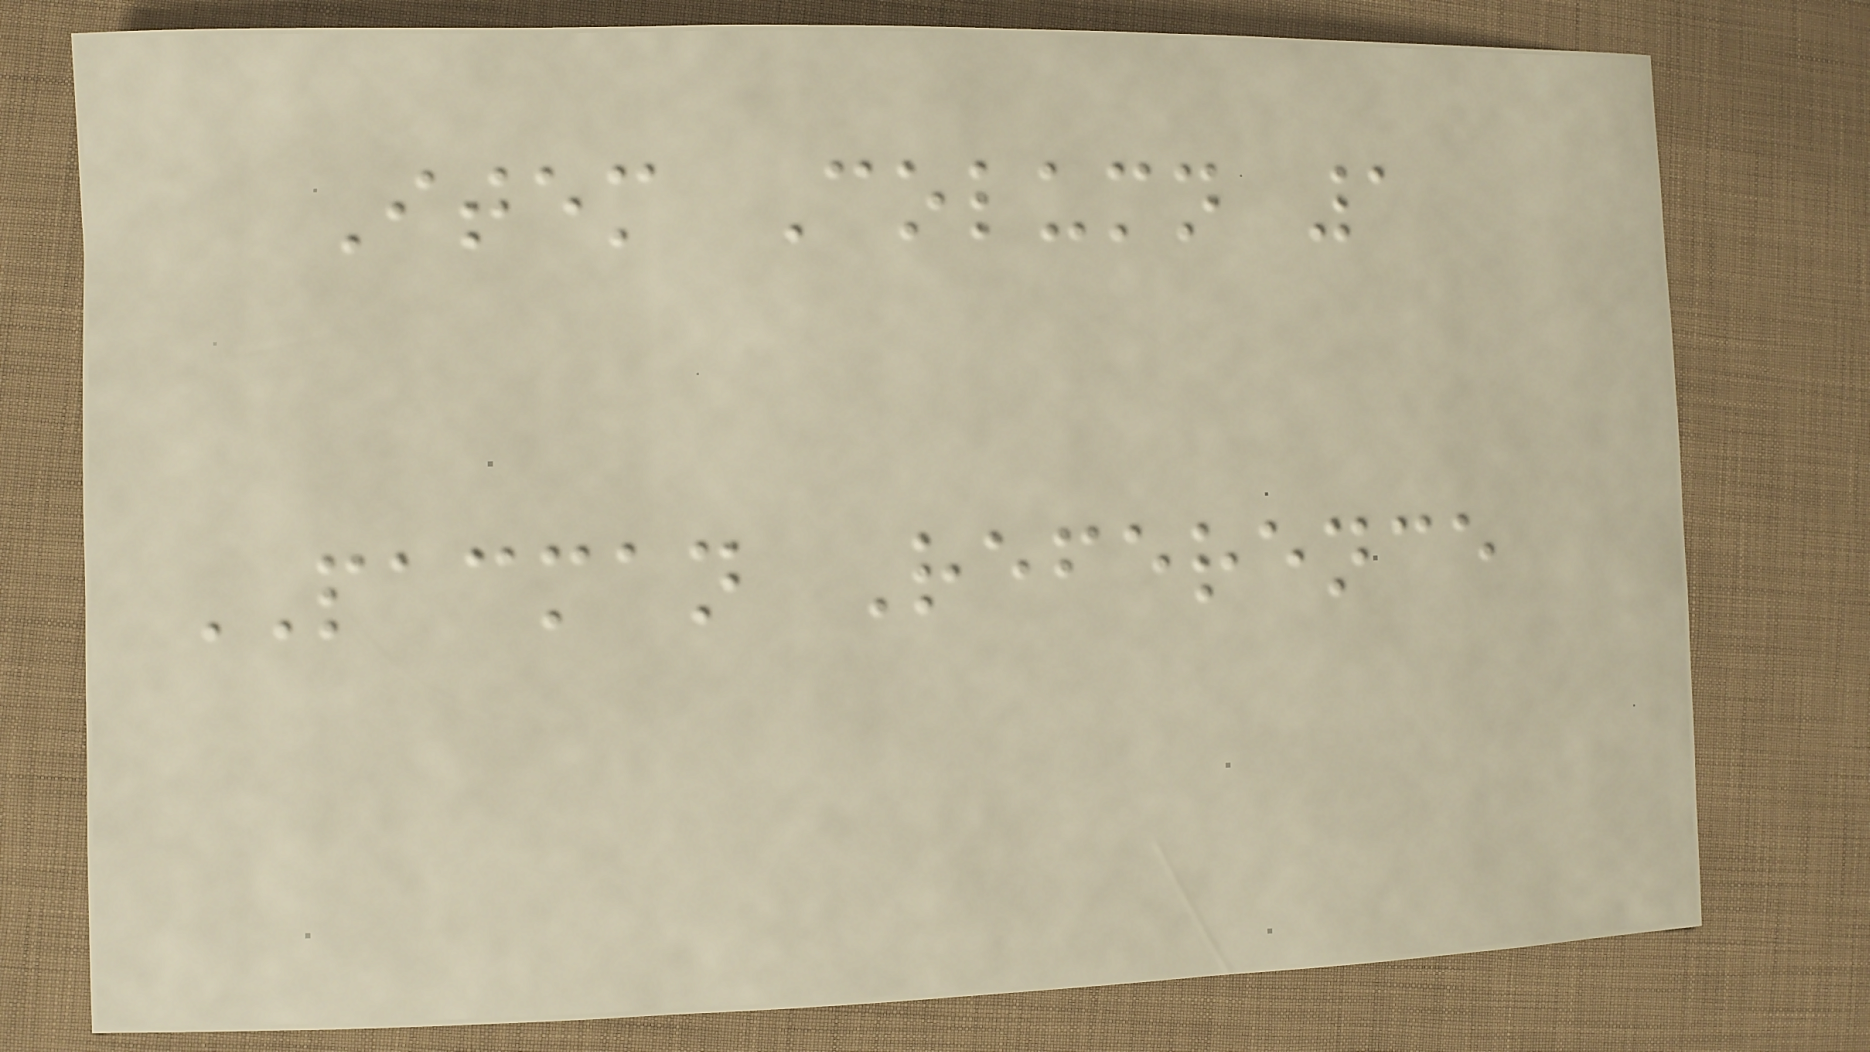Item Column 1
PACMAN Reference
